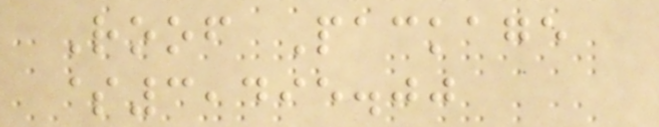Roof Package
$3,495.00
